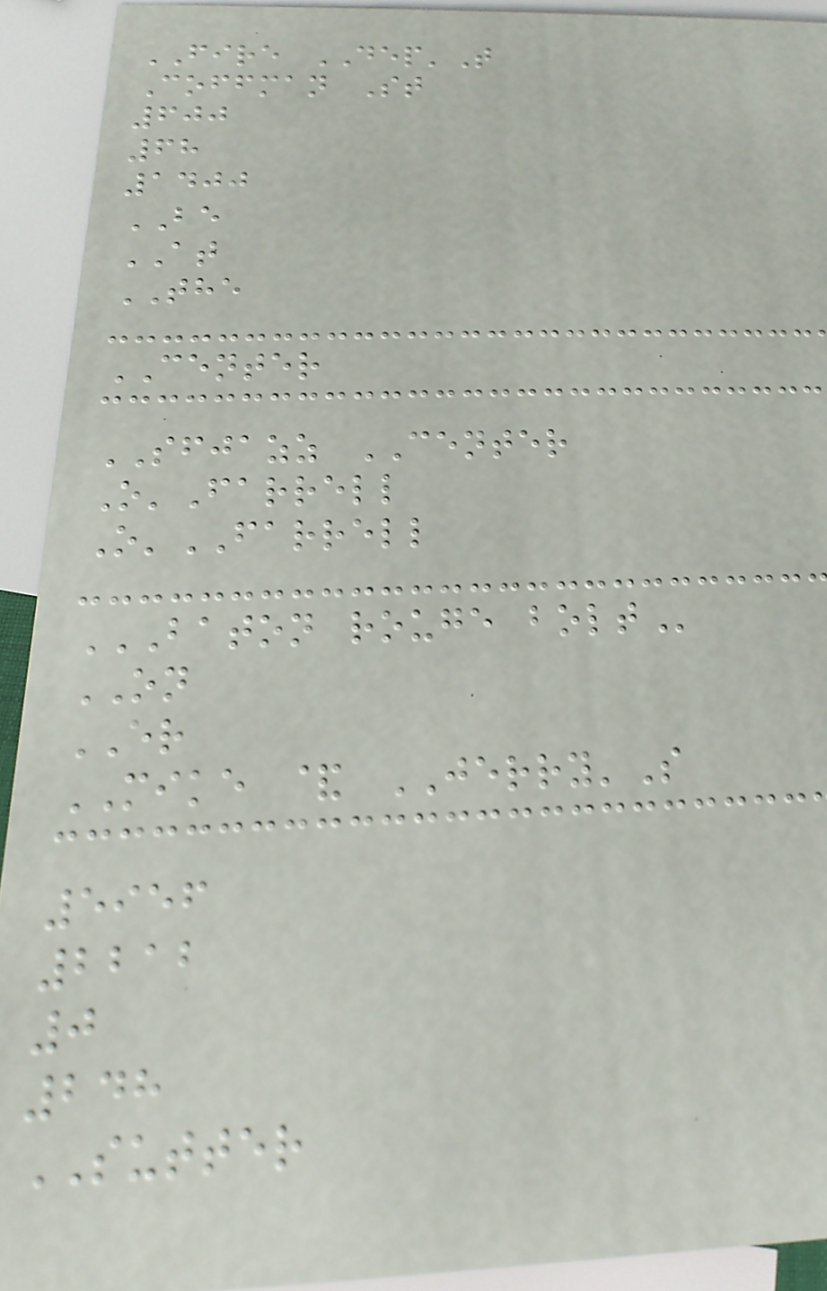FIRE DEP'T
Coffman St
600
68
1400
BE
AT
THE
CENTER
SFJAZZ CENTER
O'Farrell
O'FARRELL
BATON ROUGE BOLT
ON
ER
MIKE & JERRY'S
5956
2212
0
248
SUTTER
